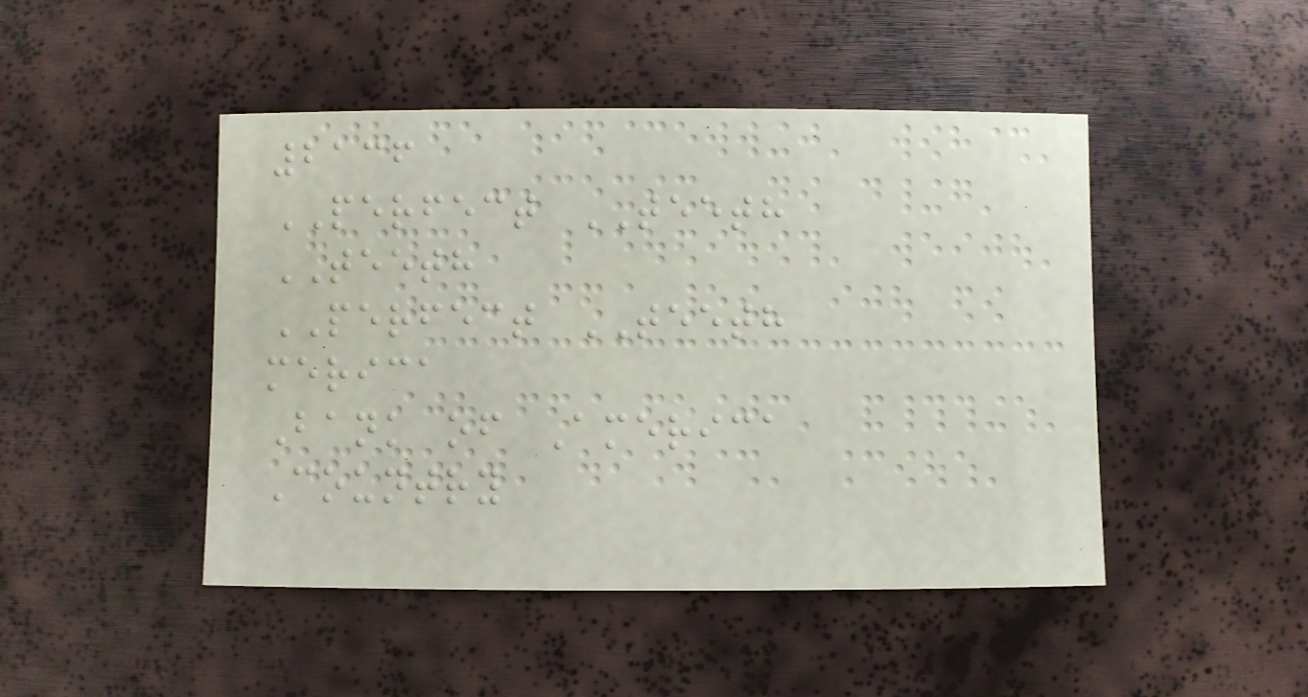2136
PERFECT TEETH
TEETH
PERFECT TEETH
merica
Bank of America
Country
